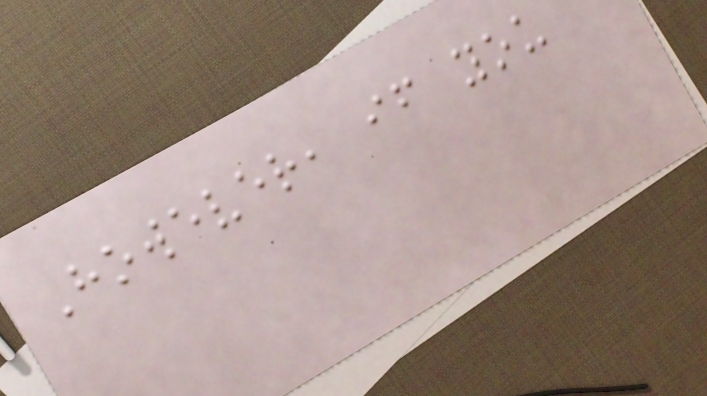However, if you
